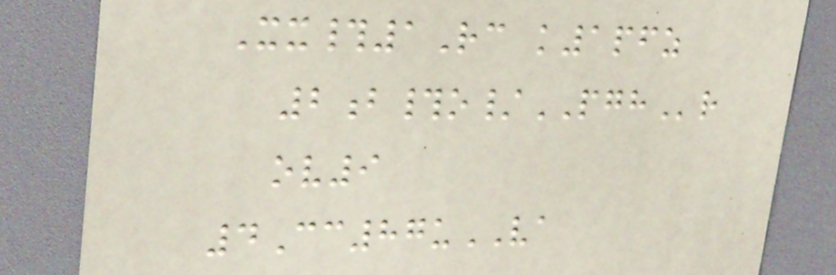Xx#1Rc k1pfz
2b#o/PGHr
ov9
4Cc87uVA
